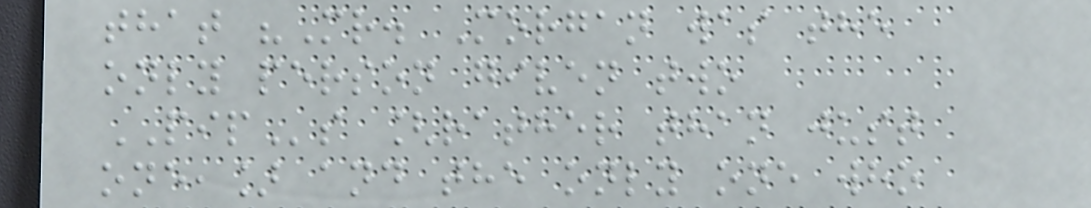that "Mr. Morgan was the
only person given two
PIPs [rather than just
one,] and the only one who
